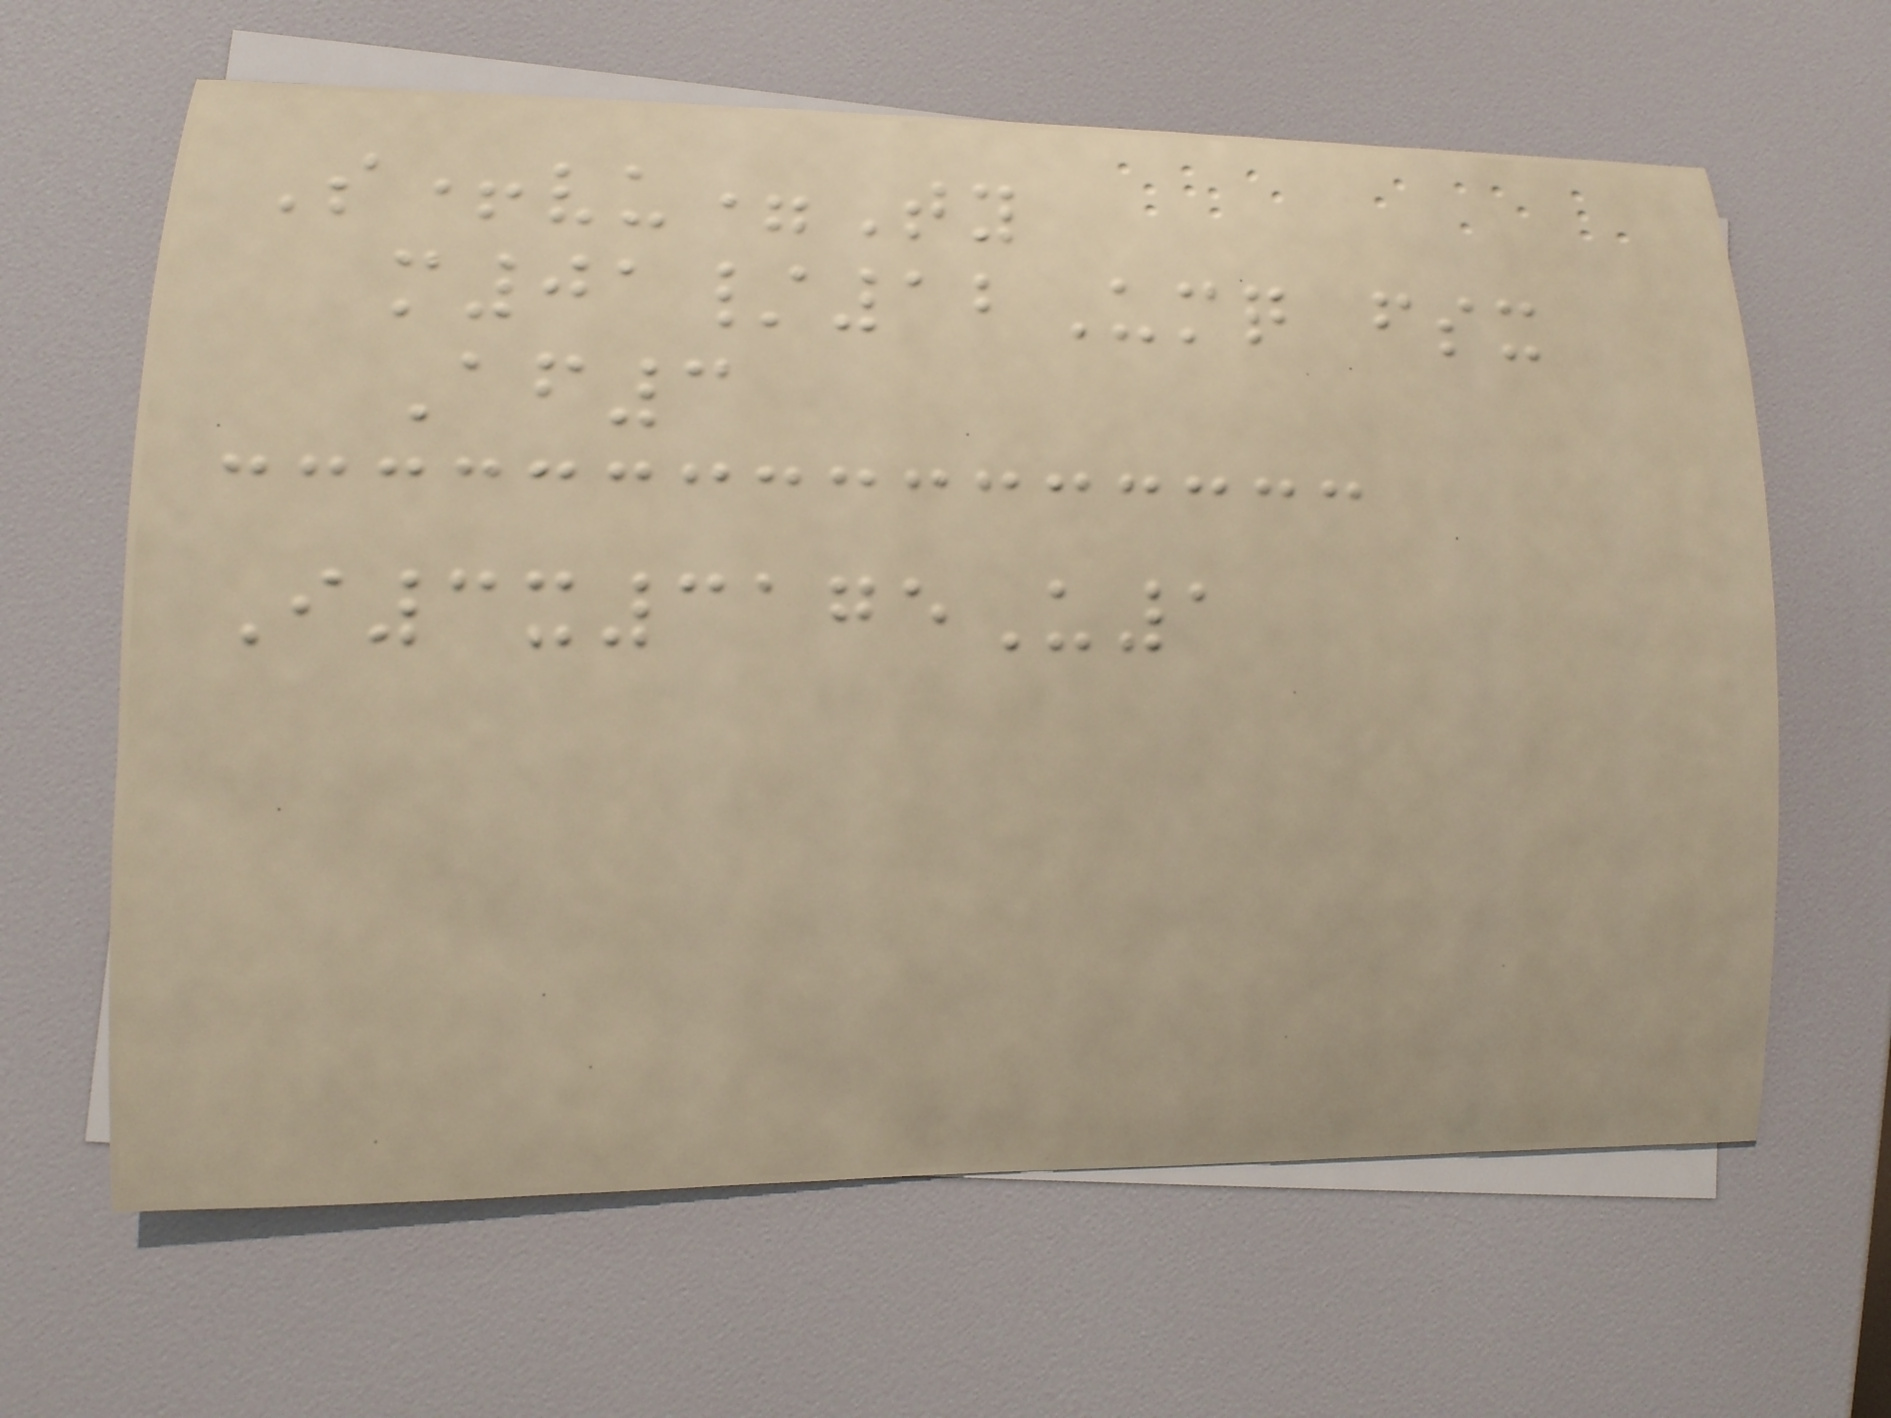S+vu=Ty
m01/12Umq fsx
Af3
I3x3175U1
